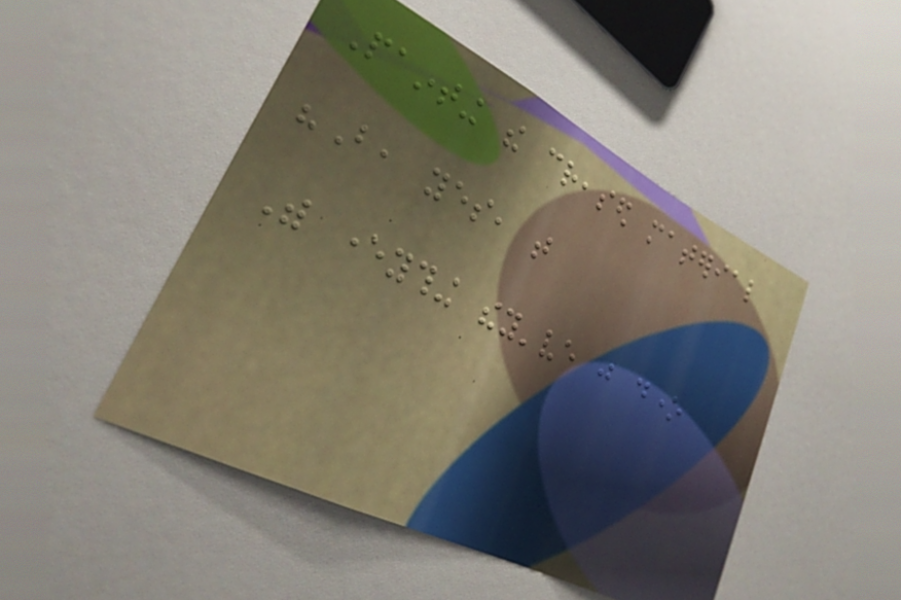Painting the creased material
"But, yes, that
With everything they've just done
